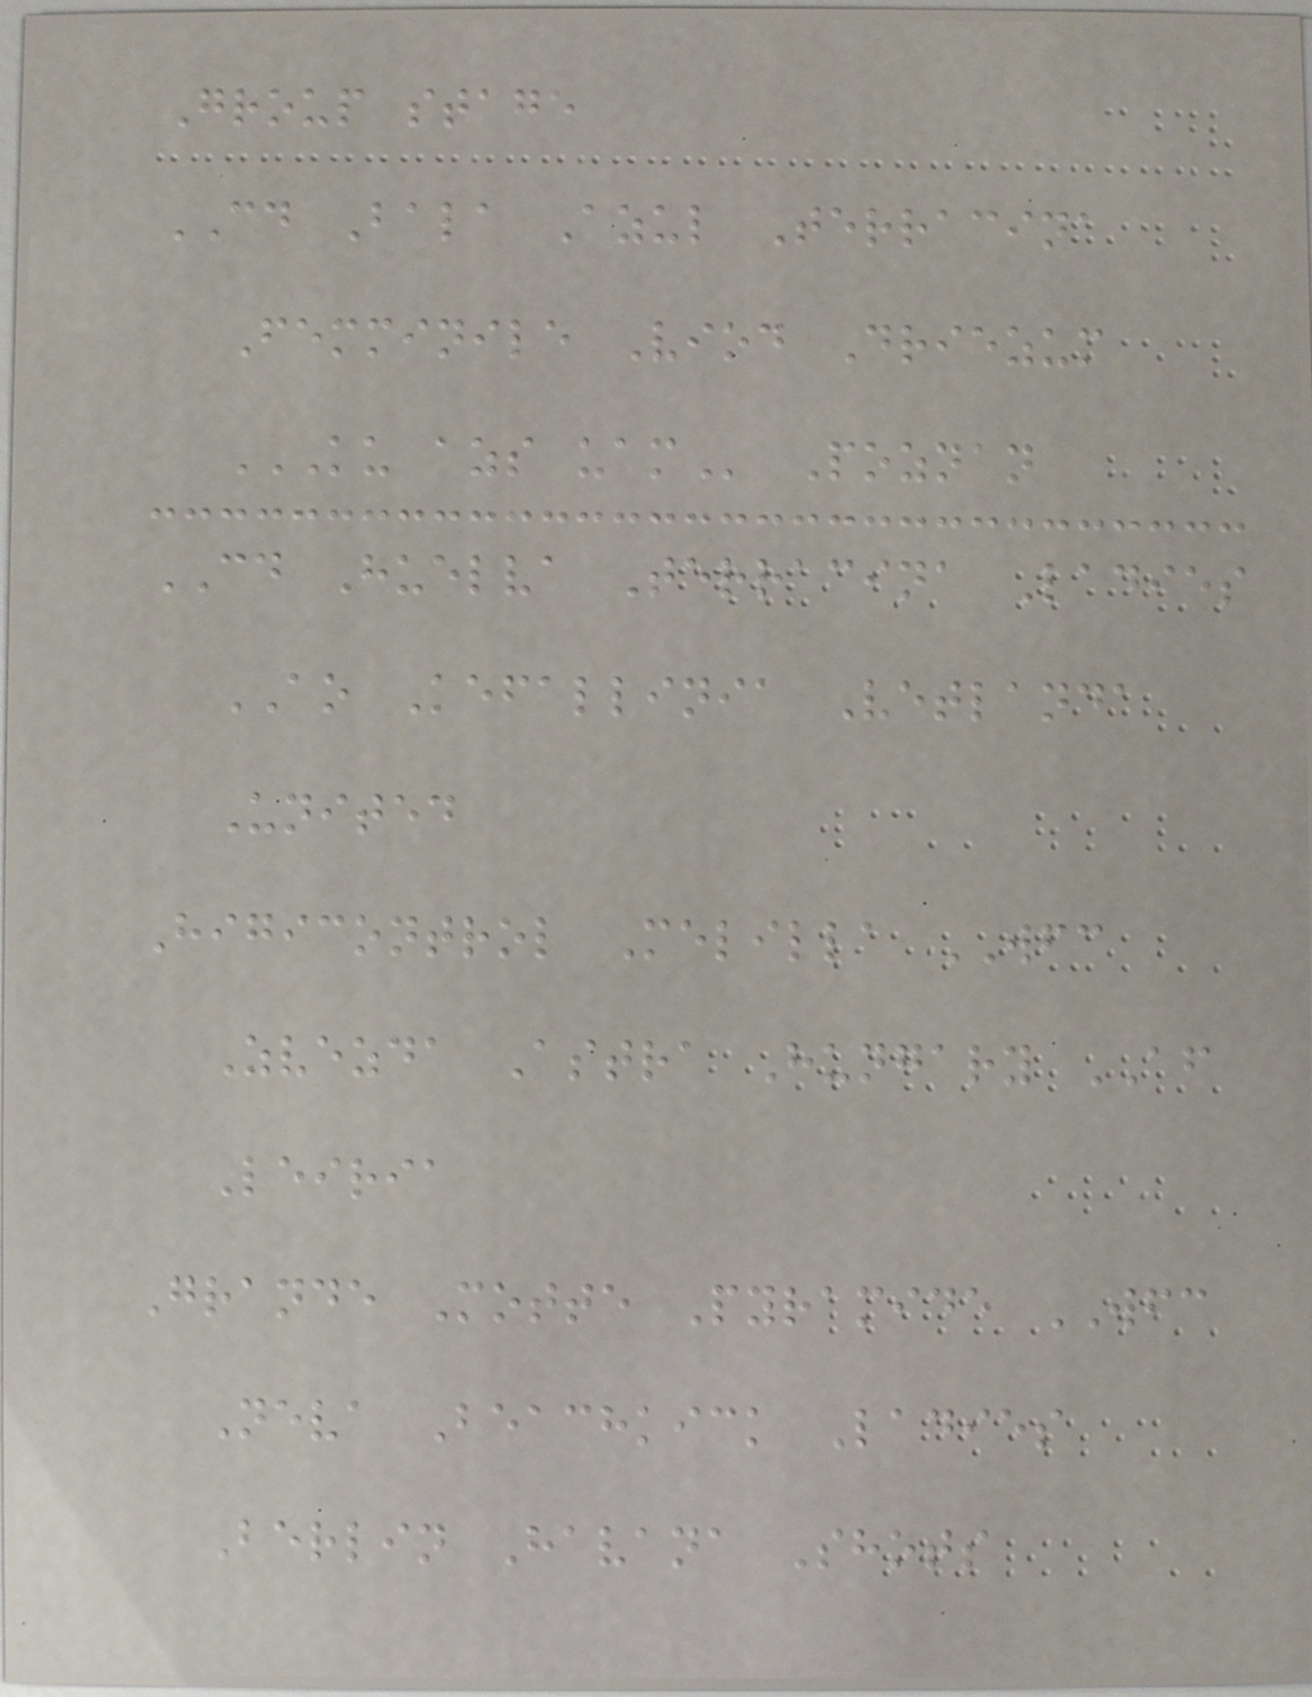Group stage
CD Bala Azul Terracina
Femminile Viod Driezum
KU AZS UAM Poznan
CD Huelva Terracina Ladies
AO Kefallinia Vetlanda
United
Higicontrol Melilla WFC
Zvezda Astra Hungary AF
Leiria
Grande Motte Pyramide WFC
Neva Beachkick Ladies
Berlin Havana Shots
